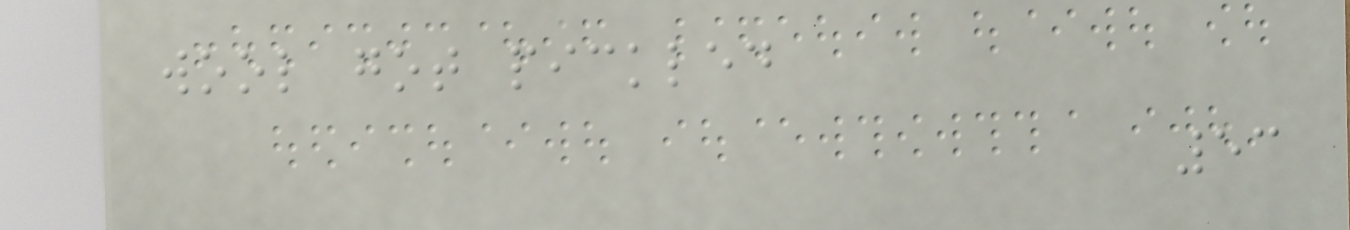wool got pickled
53
